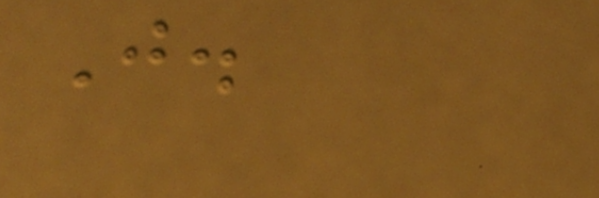J.
